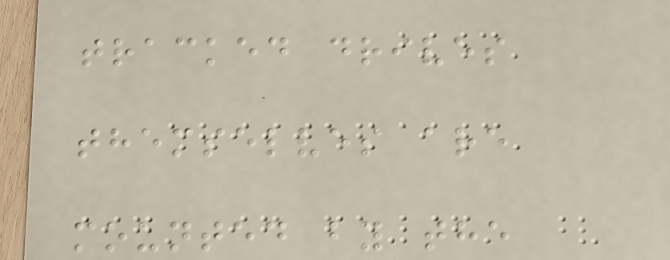tracked drives
themselves are
mounted by the
